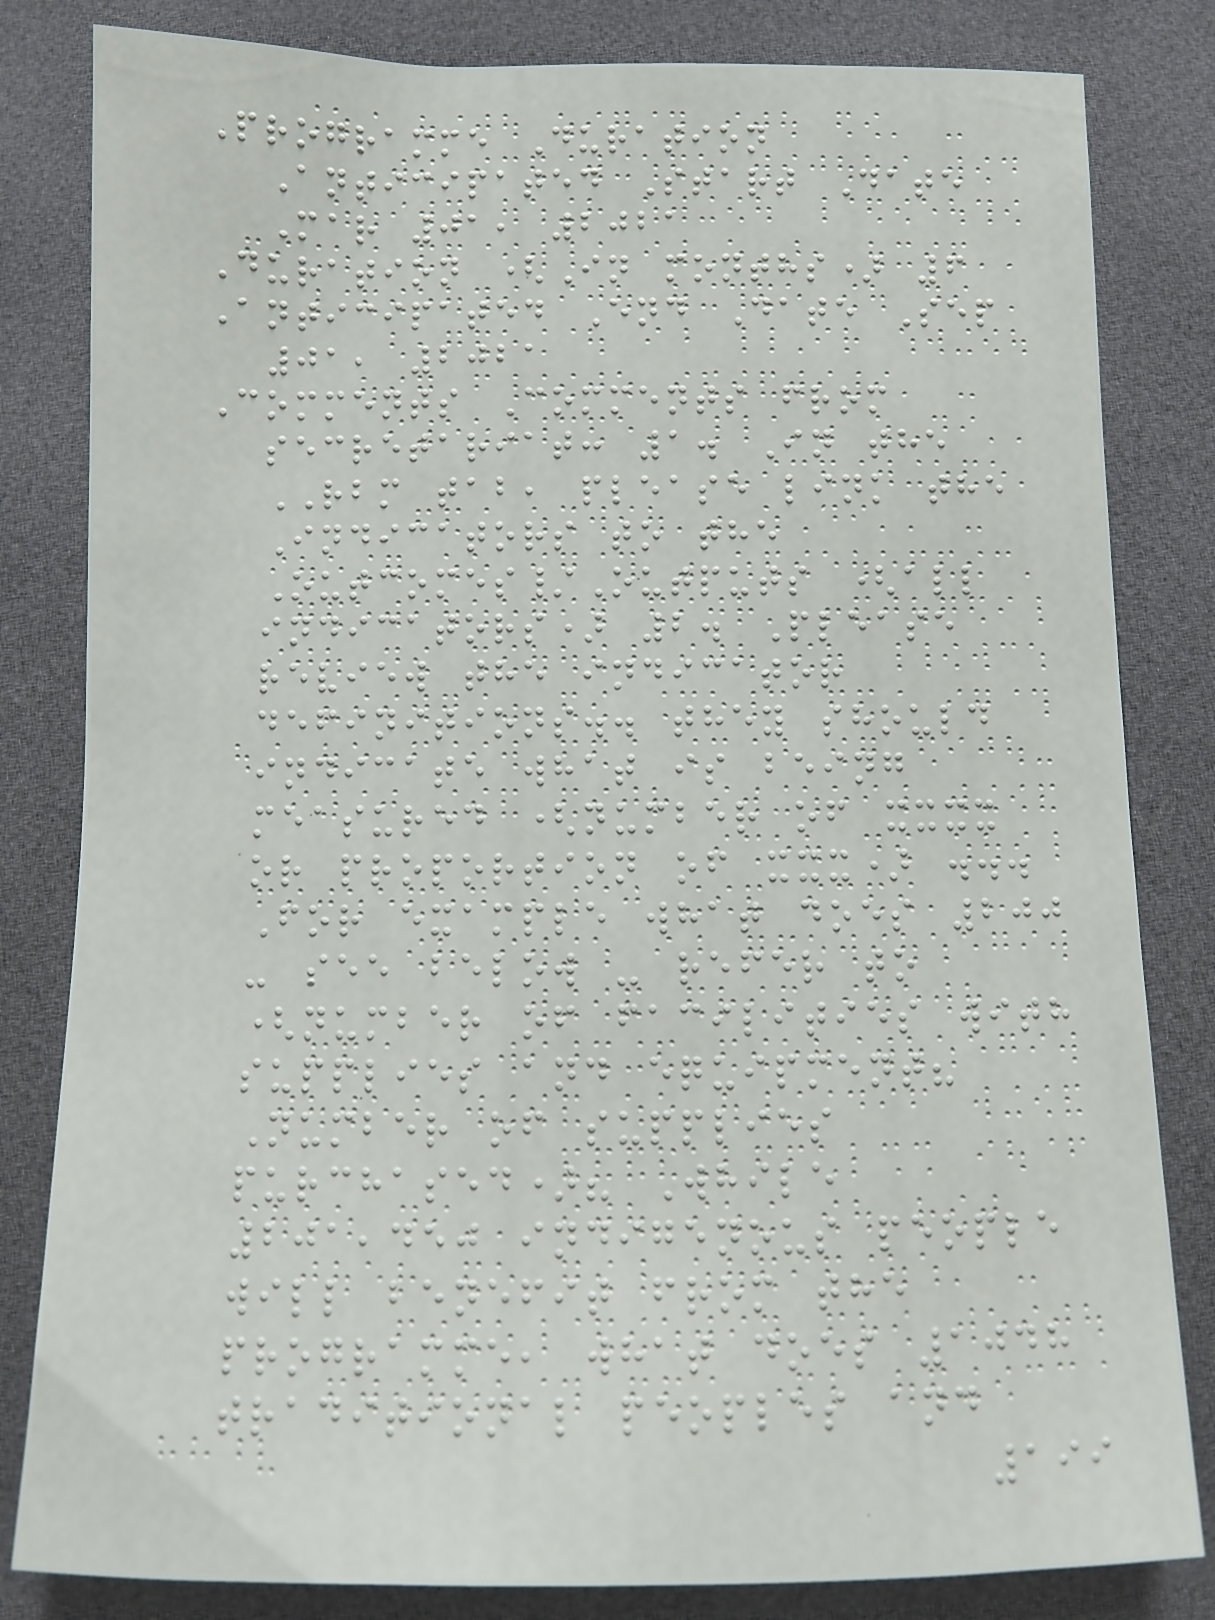Programme Duration
Anticipated Start Date
Mar 01, 2021
Duration (In months) 6
Anticipated End Date Sep
01, 2021
Comments Comments from
secretariat: 1. In the
RBM tab, please link the
Indicators to the
Outcomes/Outputs (all
indicators) 2. Please
review the indicator
definitions.. they should
indicate what is being
measured (number of xxxx
or proportion of xxx) ...
For example what does 200
- see below - refer to
(number of facilities with
supplies and equipment?
Number of supplies
purchased)? While
201,450 indigenous people
will benefit from the
programme, what does 1048
traditional peoples and
199
